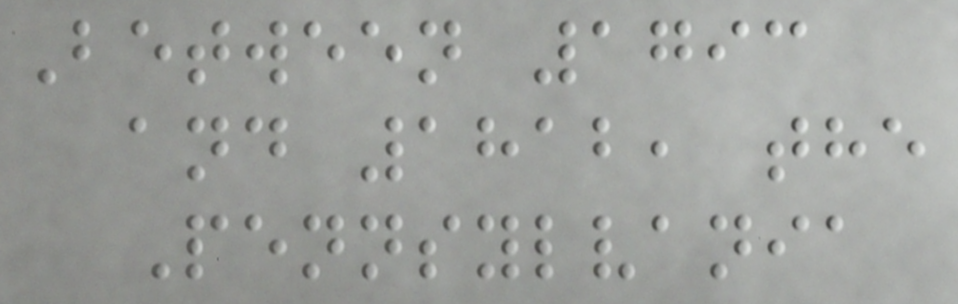Between 1793
and 1812, the
Pennsylvania
